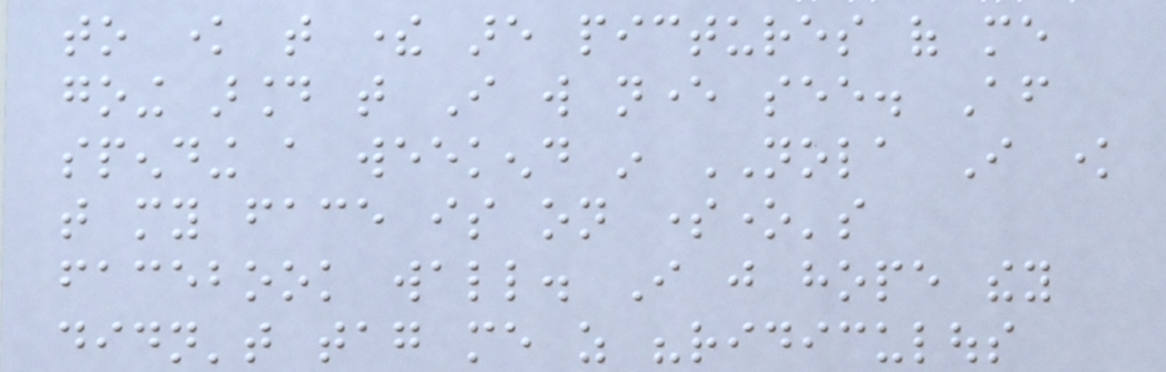to know that there are pictures of me
going around that I will never see. After
spending a weekend in NOLA I know
that my face is on someone's
facebook wall. I just hope they
didn't tag me as "ridiculous
